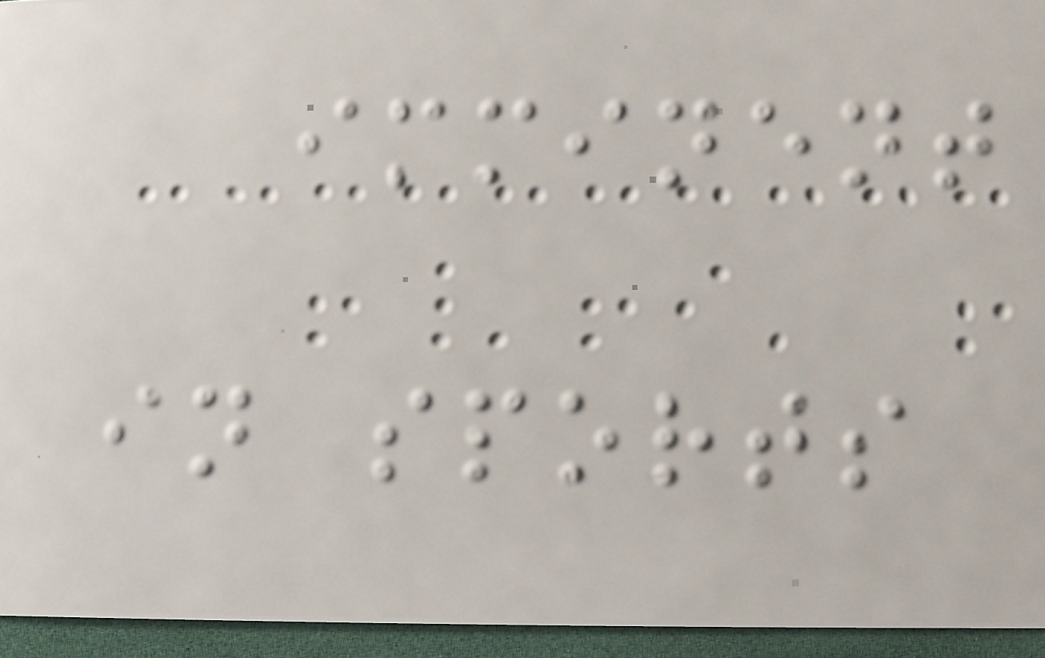imminent
in sports
